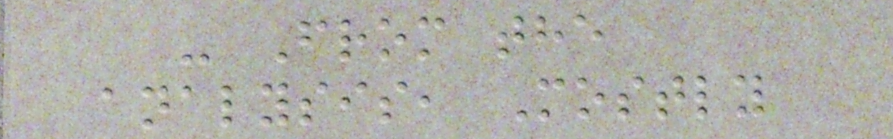- From the
analysis, Mostly
